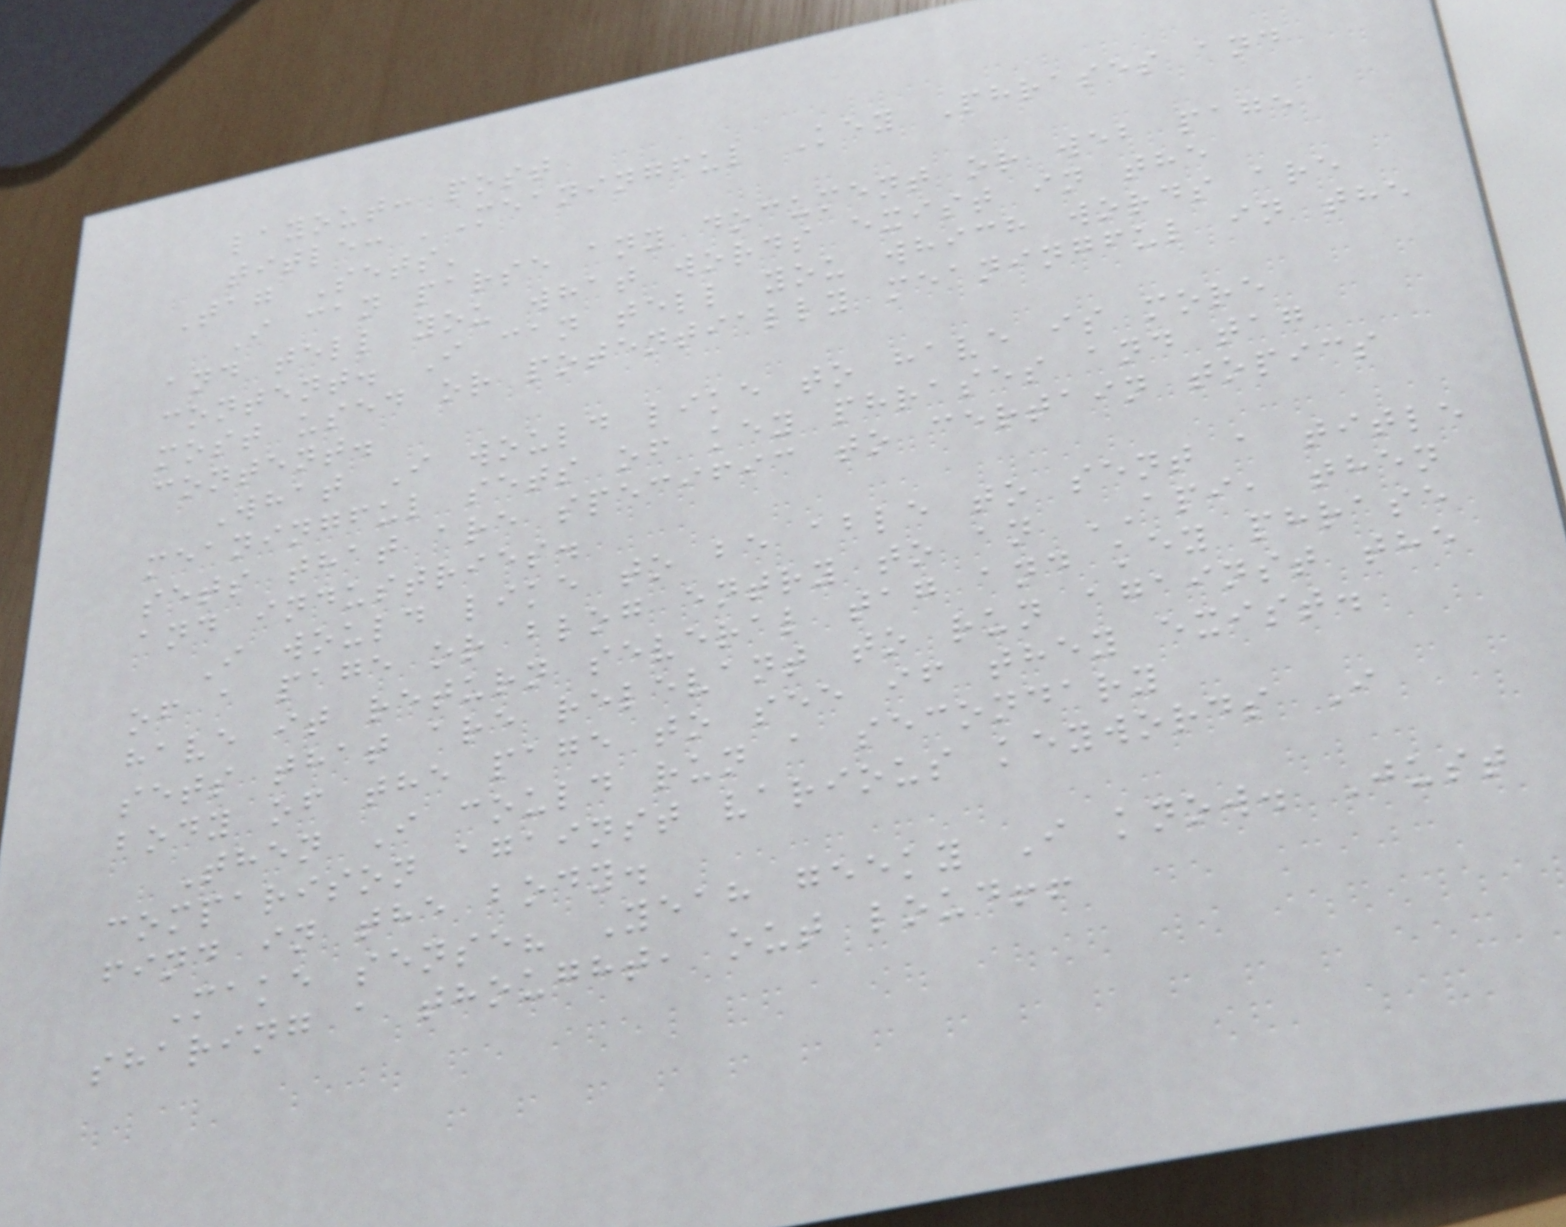layout: post
title: 'Meaningful Key Phrases and
Tag Sets'
I can parse any document or web page
and tell you what words exist in the
content. I can tell you which words are
most used or potentially meaningful in the
content.
What I would like to have is more
meaningful sets of key phrases and tag
sets that are specific to certain topics
and industries.
I would like to be able to sent a title
of a page or blog entry to an API, then
have it return several tag and key phrase
sets that are relevant to run against the
body of the page to see if they exist.
Then I could run a secondary
comparison against various keywords I
find in the body.
Make sense? Yeah geeky I know. Just
sharing a thought, out loud!!
